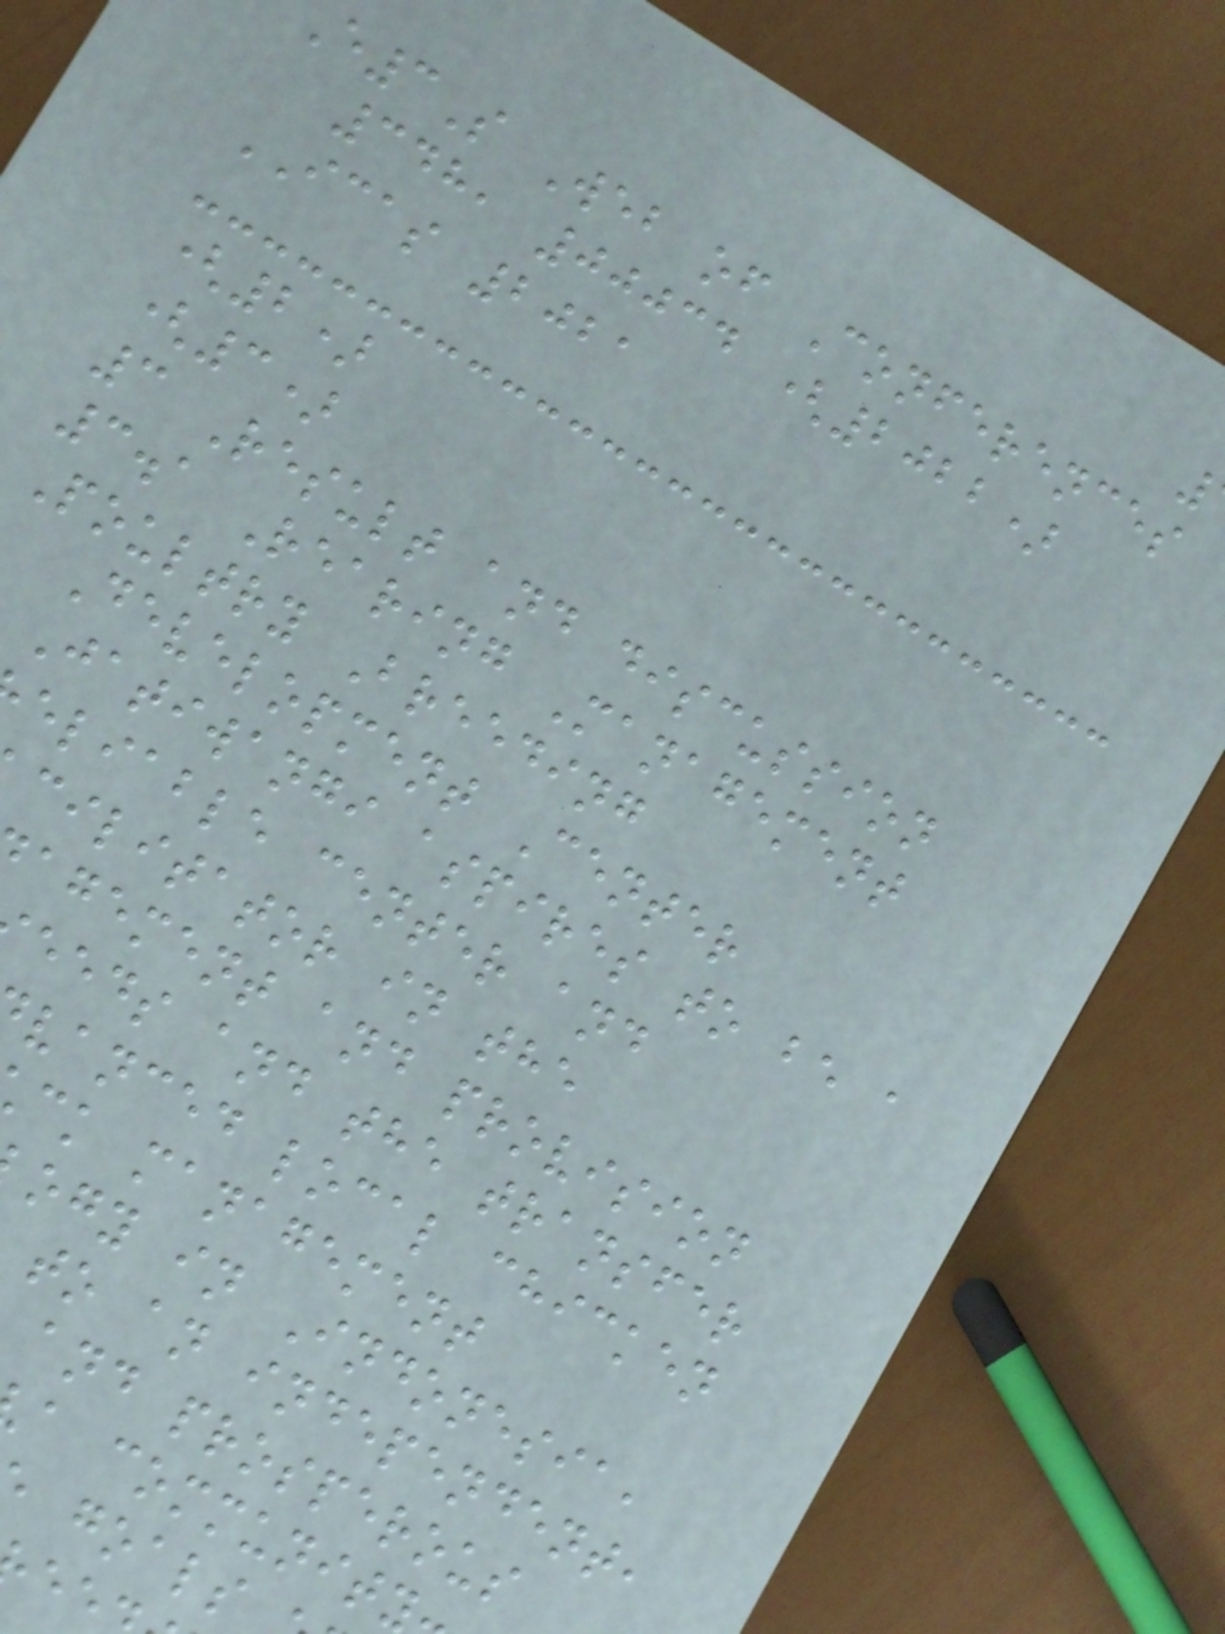3S Web of Conferences
348, 00034 (2022)
ICAS 2021
(2)
(3)
3 Result and discussion
3.1 Rearing Management
Poultry Breeding
Development Center
Jatiwangi aspires to be a
eliable center and
cilitator in the
agement and provision
eeds and the transfer
vanced local chicken
ck management
ogy in Indonesia,
to an independent,
and prosperous
a community
